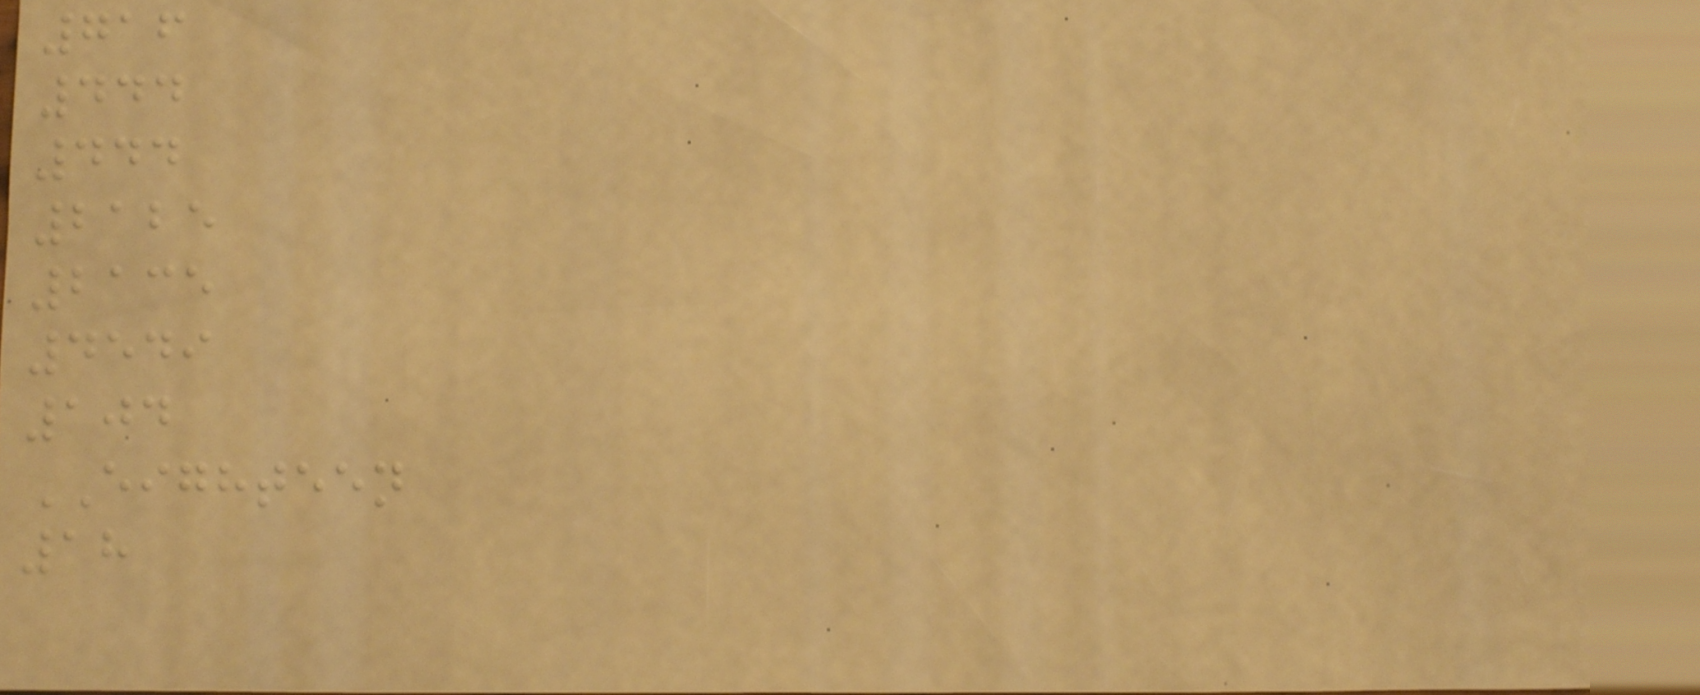716
444
444
2125
2135
4549
104
EIGHTEEN
18
